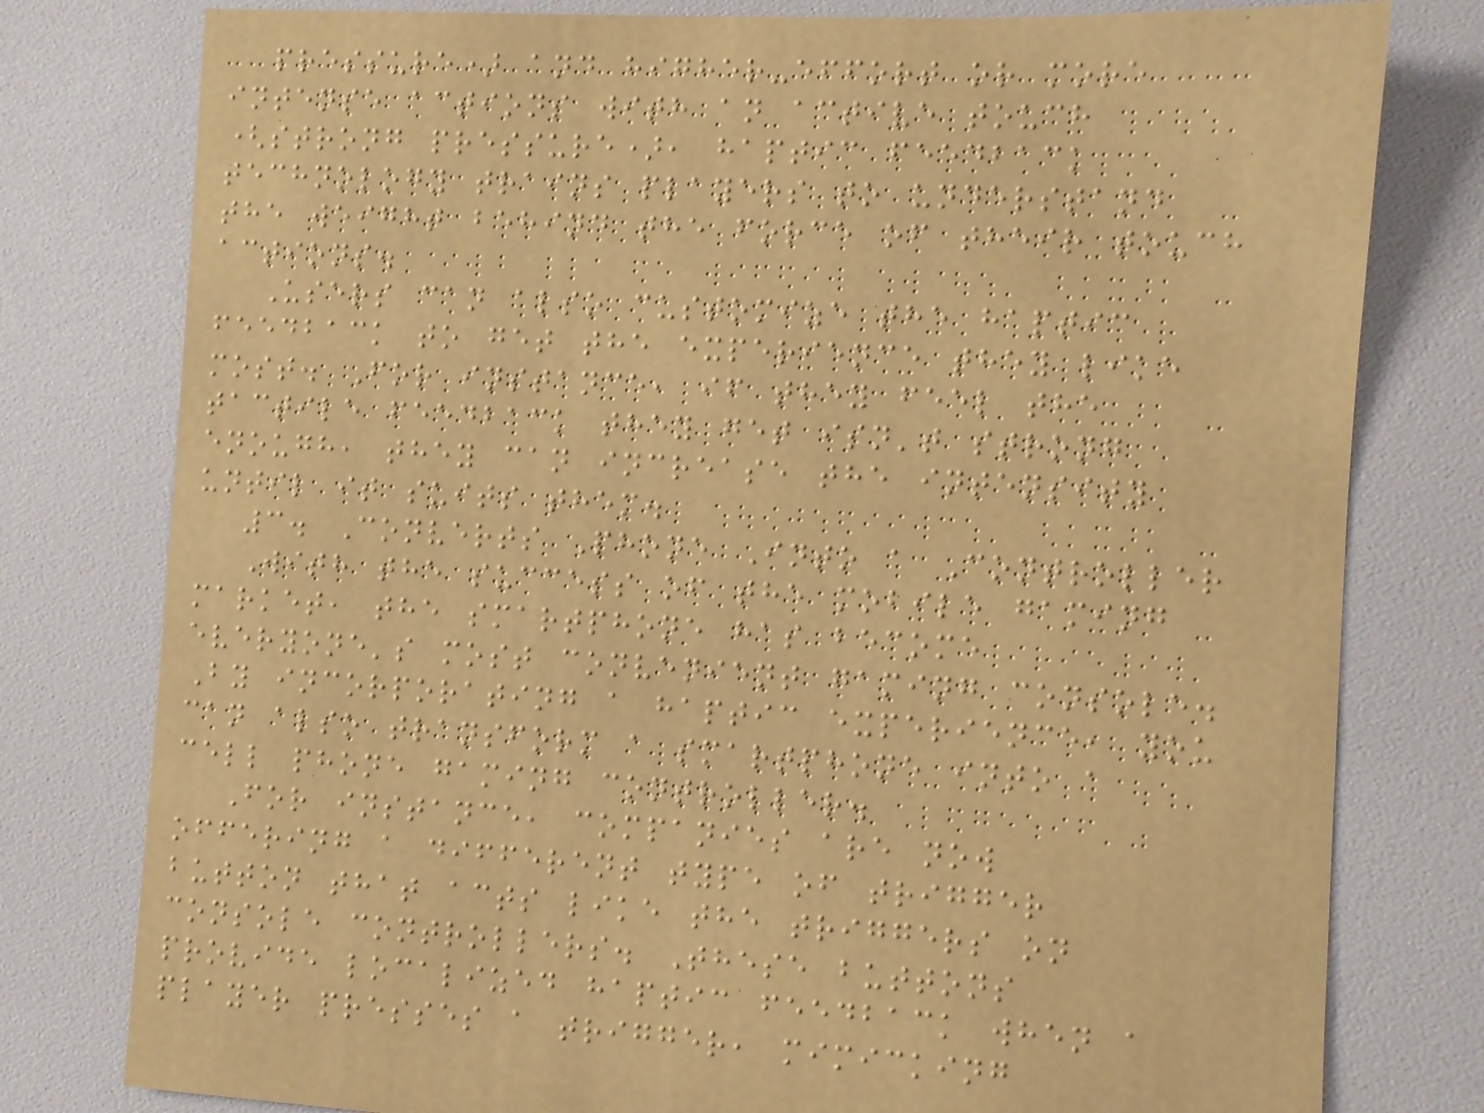pressure) and higher-effort or more
intense actions with an active touch
(strong pressure), haptic feedback
technology trains players to understand
the weight behind the force of their touch
actions.
Users can also customize the haptic
feedback to get the experience they like
most. For instance, if they feel the
tactile feedback they get isn't strong
enough, they can increase the intensity
until it suits them.
3. Converts Phone Into a Controller
With the success of the mobile gaming
market, the smartphone has become
everyone's most convenient gaming console.
By incorporating a haptic experience, you
can also transform a smartphone into a
cell phone gaming controller.
For instance, companies are now
offering a different type of trigger
button that acts like the triggers on
console controllers. These buttons
provide localized haptic feedback when a
player presses a trigger, mimicking
